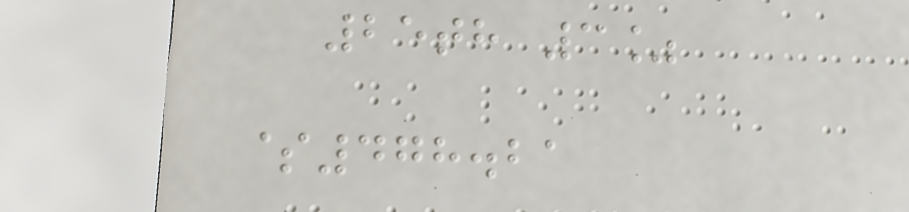25th 3%
$478.21
